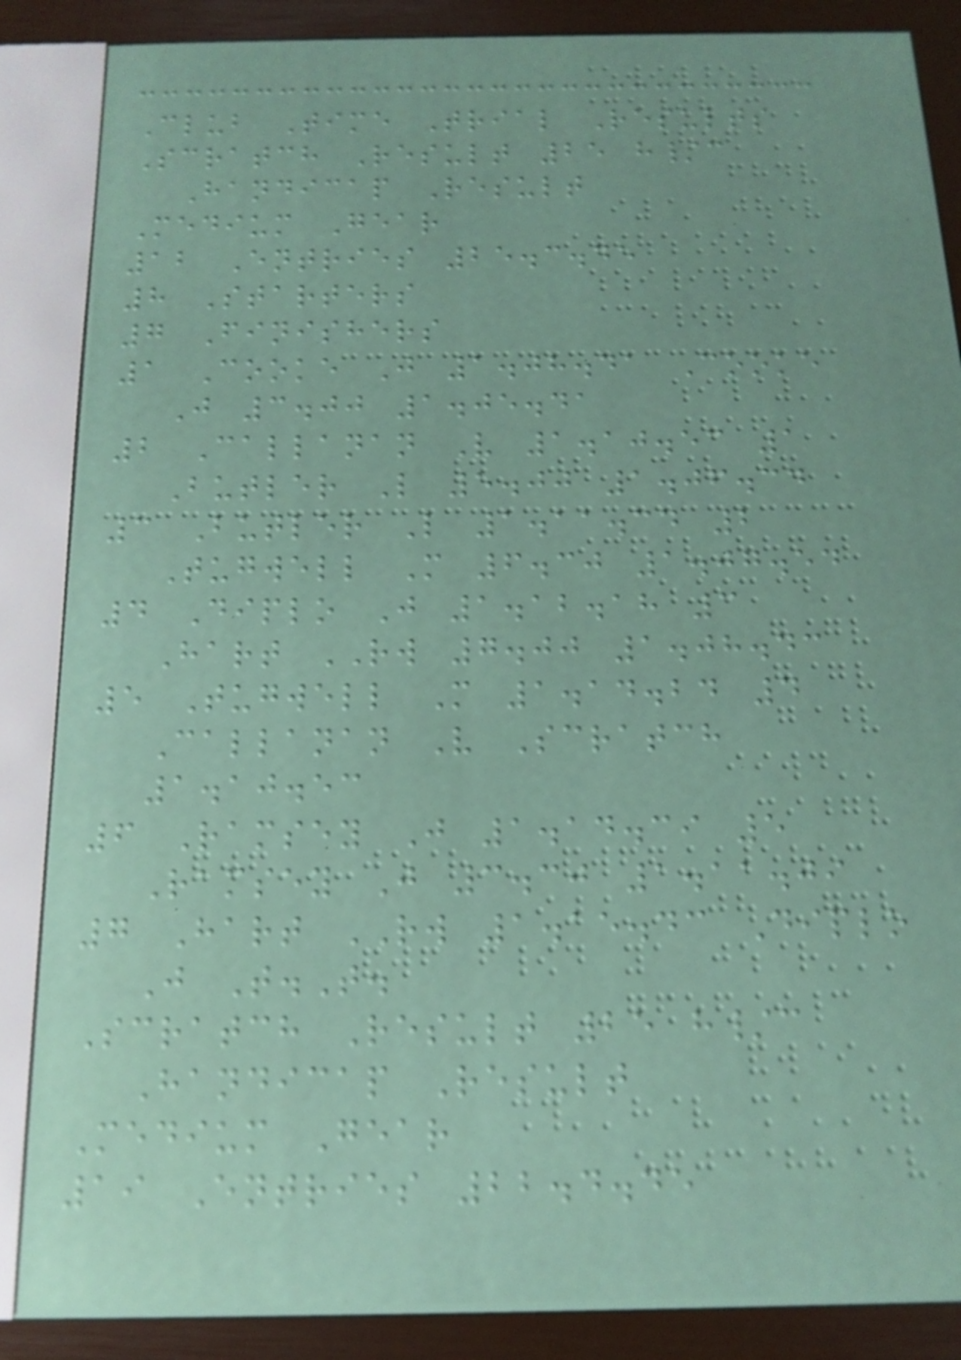Club Time Trial Results
Scratch Result 25 h/c
Handicap Result
Medium Gear
12 Entries 25.3.45
8 Starters
7 Finishers
1 Cooke J 1.08.41 Cooke
J 3.00 1.05.41
2 Callanan V 1.10.53 1
Butler L 5.00 1.06.34
3 Butler L 1.11.34 2
Tugwell M 6.30 1.07.54
4 Diplo J 1.12.18 3
Hart RW 7.00 1.08.43
5 Tugwell M 1.14.24 4
Callanan V Scratch
1.10.53
6 Ramsey J 1.14.39 5
Ramsey J 3.30 1.11.09
7 Hart RW 1.15.43 Diplo
J T.T.
Scratch Result 25 h/c
Handicap Result
Medium Gear
19 Entries 22.4.45
